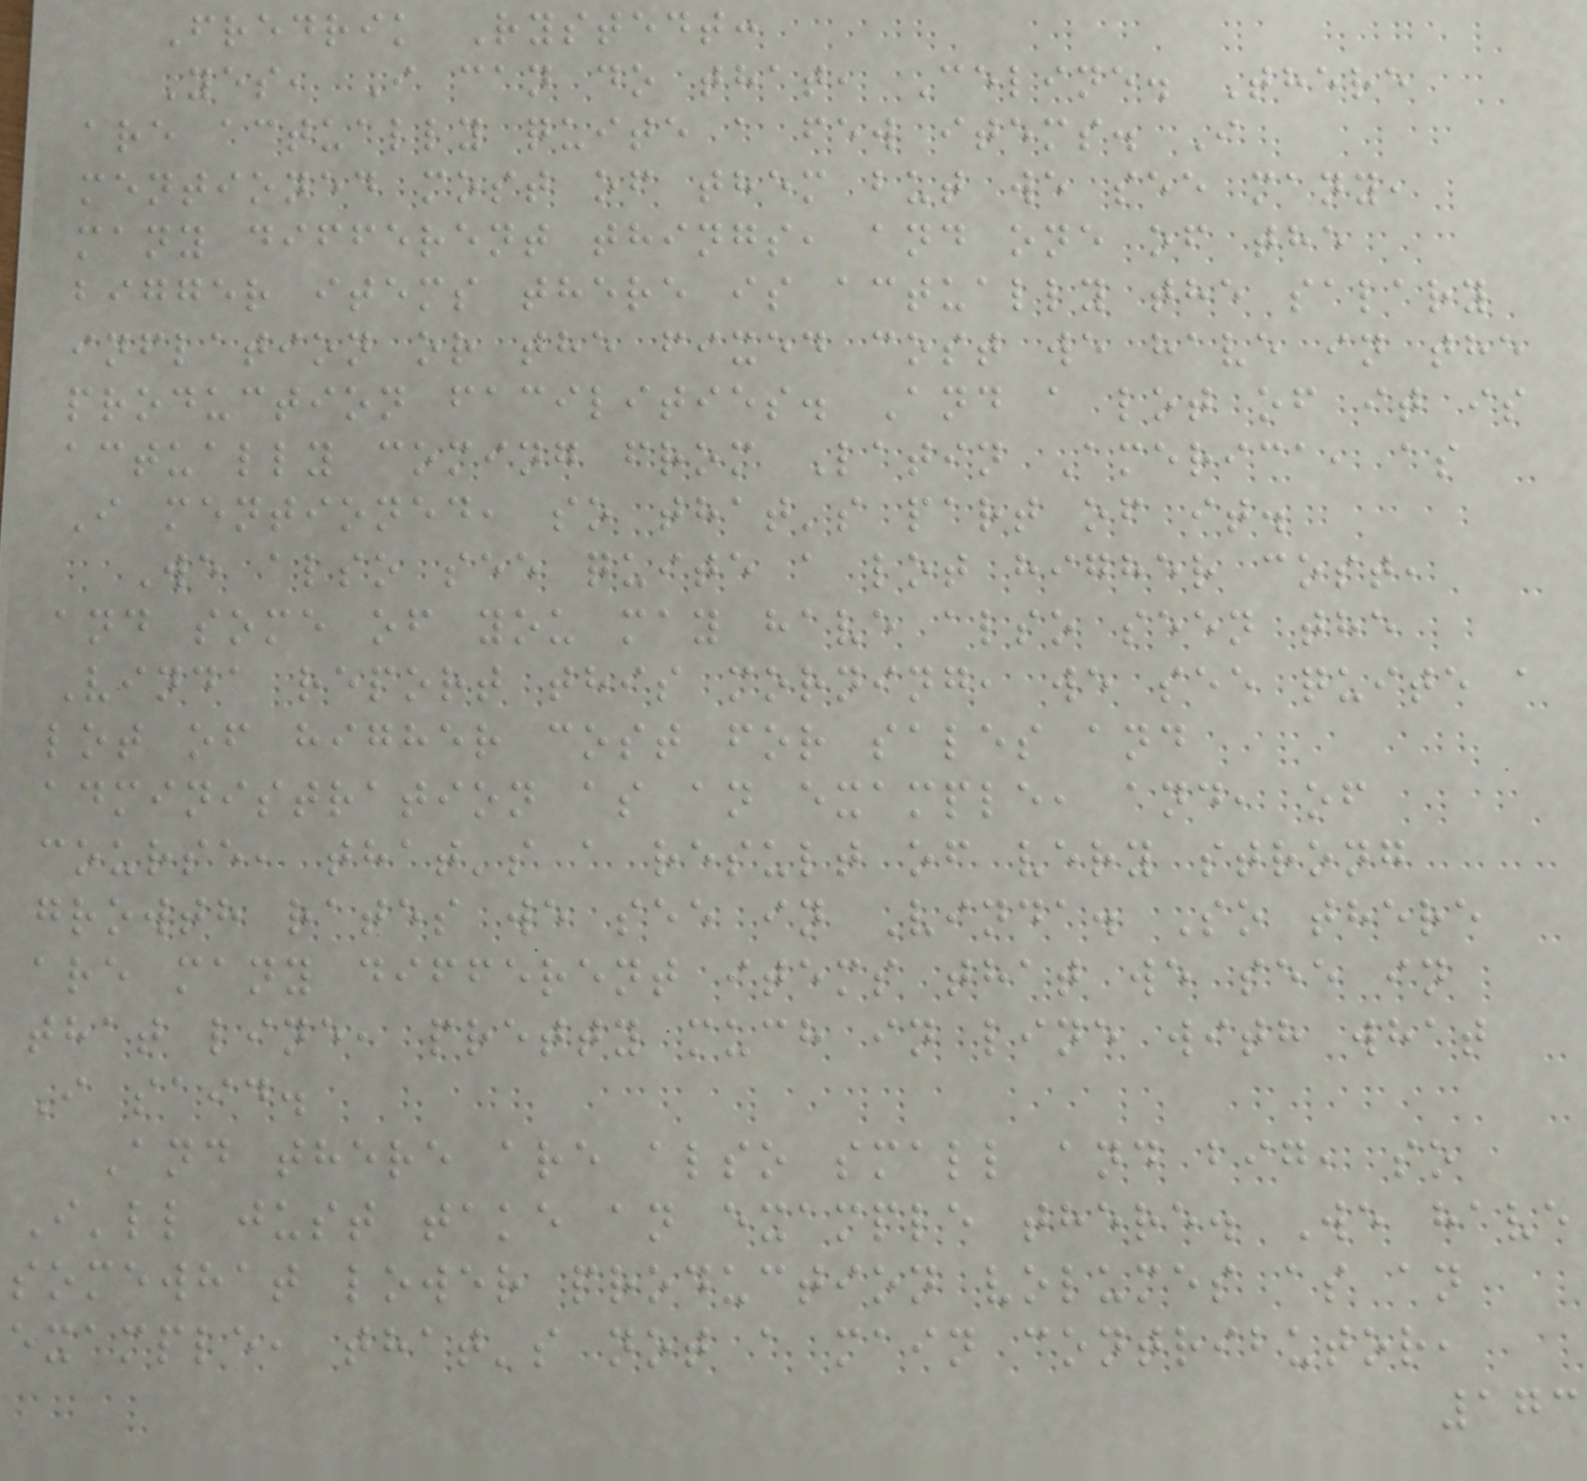Fredrik Rystedt:
Yes, I can do that, Celine. There
are actually quite a few items. I
mentioned most of them but we see many,
many different things, and one of the
bigger items there is actually the salary
inflation or the fixed cost we have in the
production facilities. And a lot of it is
actually coming from Latin America, as
I mentioned, so that's part of it.
We also see quite a lot higher cost,
and some of you may have also seen the
Vinda report this morning, we see quite a
lot of higher cost for sales and
administration as an example, and, of
course, that's a result of very strong
growth rates we see in Vinda. So there
are many different items that we see in
that line, pretty much in line with what
I said.
And there are also small and big, so
I'll just take an example there. We have
somewhat lower production volumes as an
example, that's not a main contributor,
173
